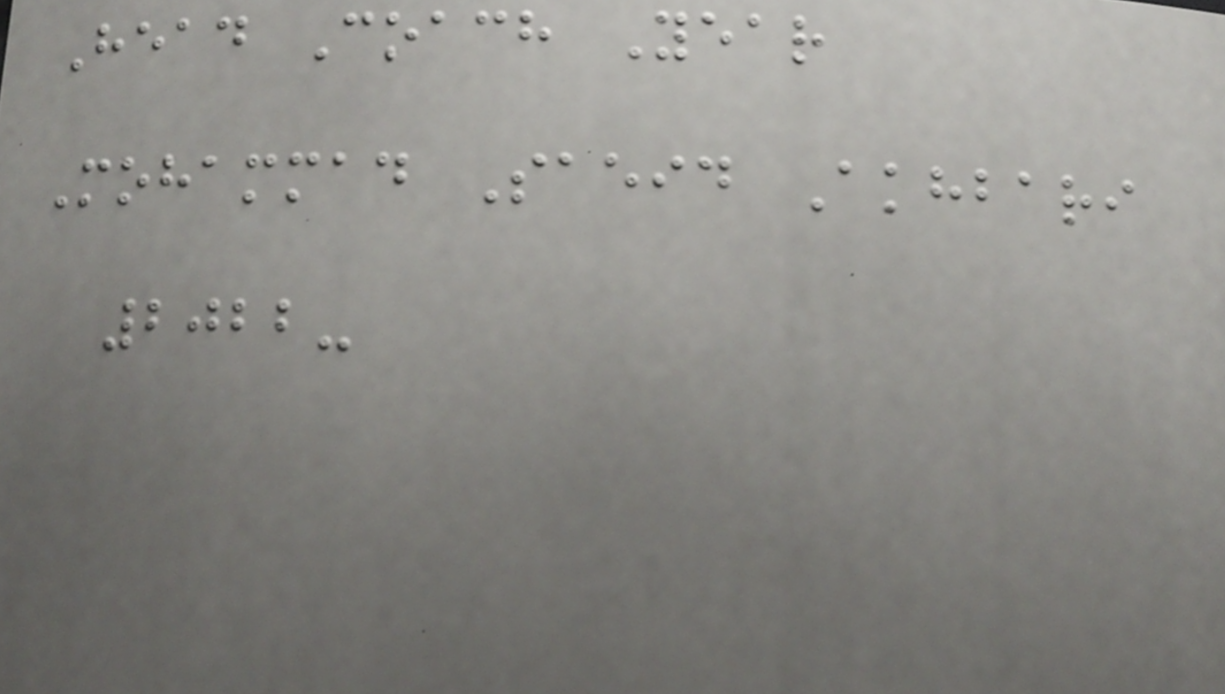Head Coach Year
Mohammad Saeid Akhbari
2022-
